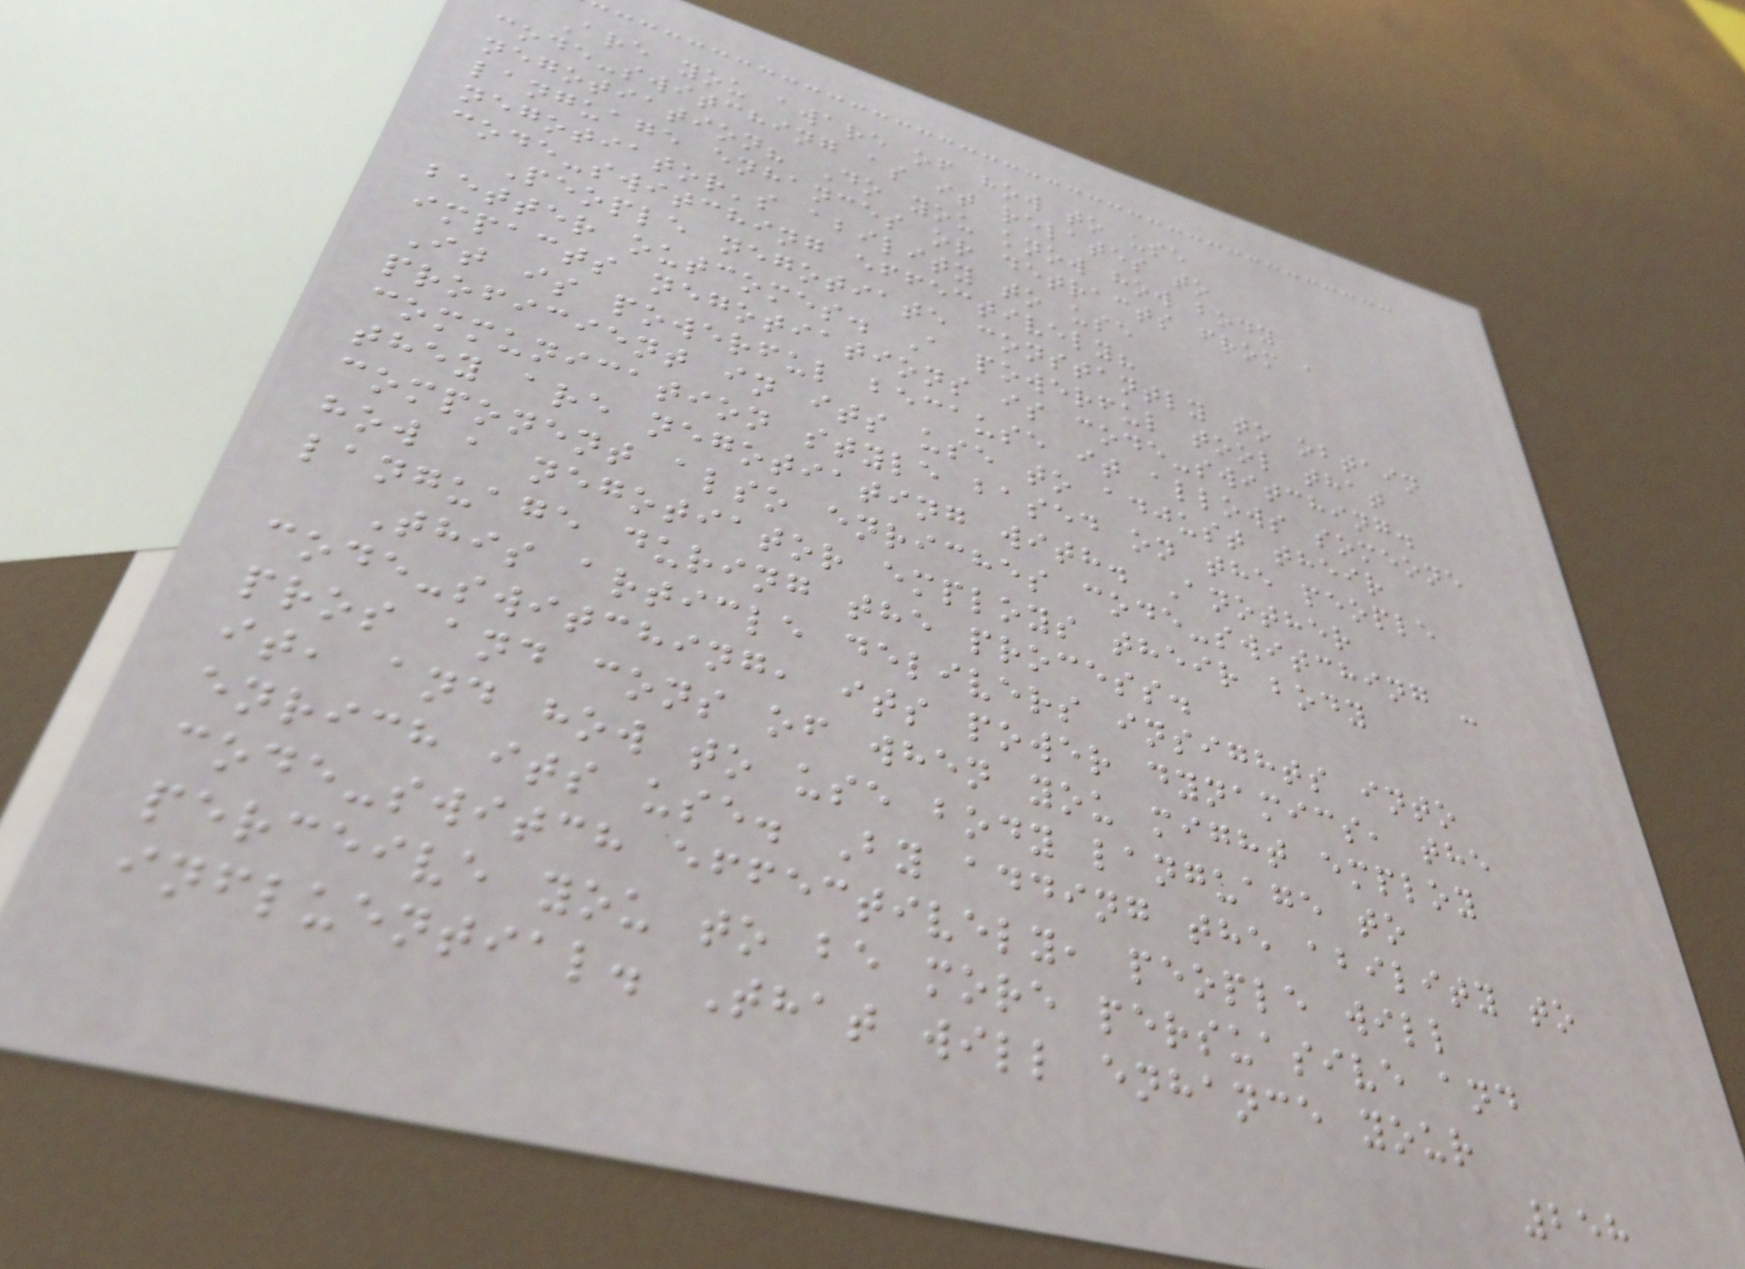Are you aware of how to use
code-switching as it relates to
negotiation? Do you know how body
language enhances or detracts from a
negotiator's ability to use
code-switching effectively?
People negotiate constantly to obtain
better outcomes. A powerful tool that
impacts negotiations is code-switching.
It is powerful because it allows someone
proficient in its use to adjust their
communication style based on the people
they are negotiating with. Another
component also enriches code-switching -
how a negotiator employs their body
language during the process.
This article delivers insights into
code-switching, its power dynamics, the
pros and cons of when you might employ
it, and how to use body language to
enrich its use. By adding the ability to
code-switch effectively, people will
perceive you to be more persuasive and
influential. That will enhance your
258
